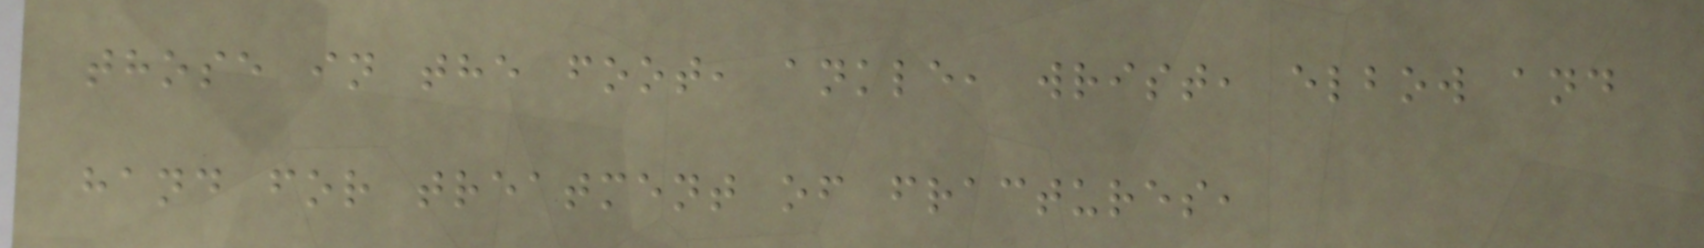those in the foot, ankle, wrist, elbow and
hand for treatment of fractures,
